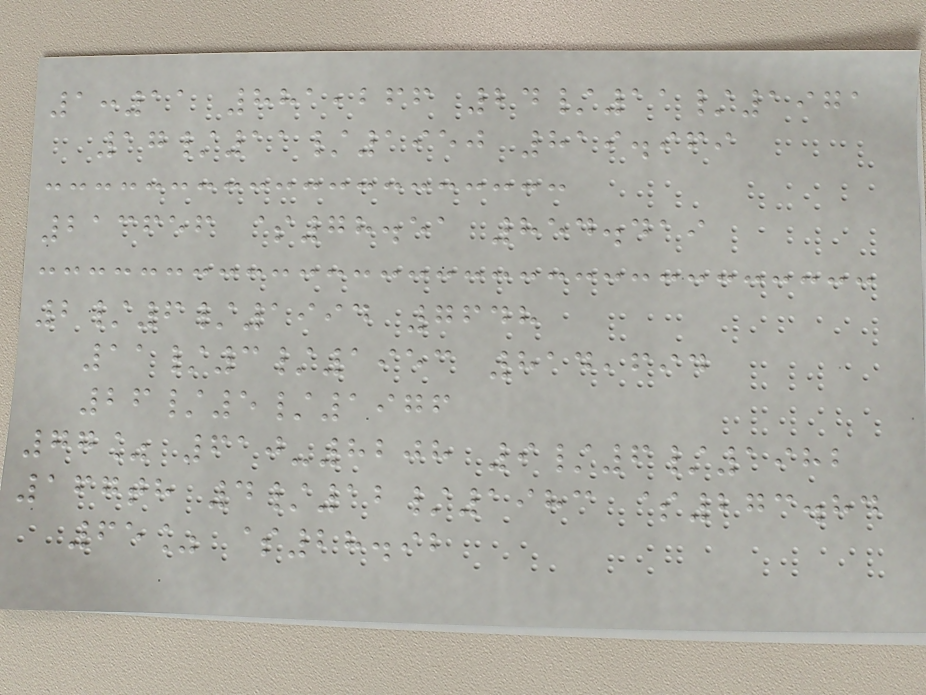1:11 881,266 24/11/1971
17/11/1950 819.969
213656 $78.51 854.419
2/6/1994 7648
11/3/1953 814,694
26/5/1976
77% 610-8208 9/6/1982
167th 4/12/1983 $273.84
65% $28.92
